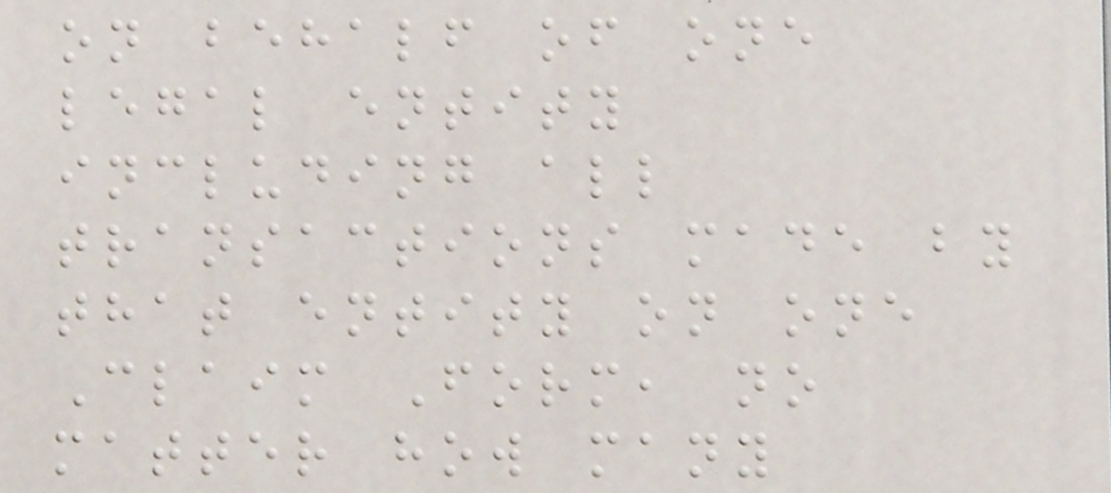on behalf of one
legal entity
including all
transactions made by
that entity on one
Claim Form, no
matter how many
